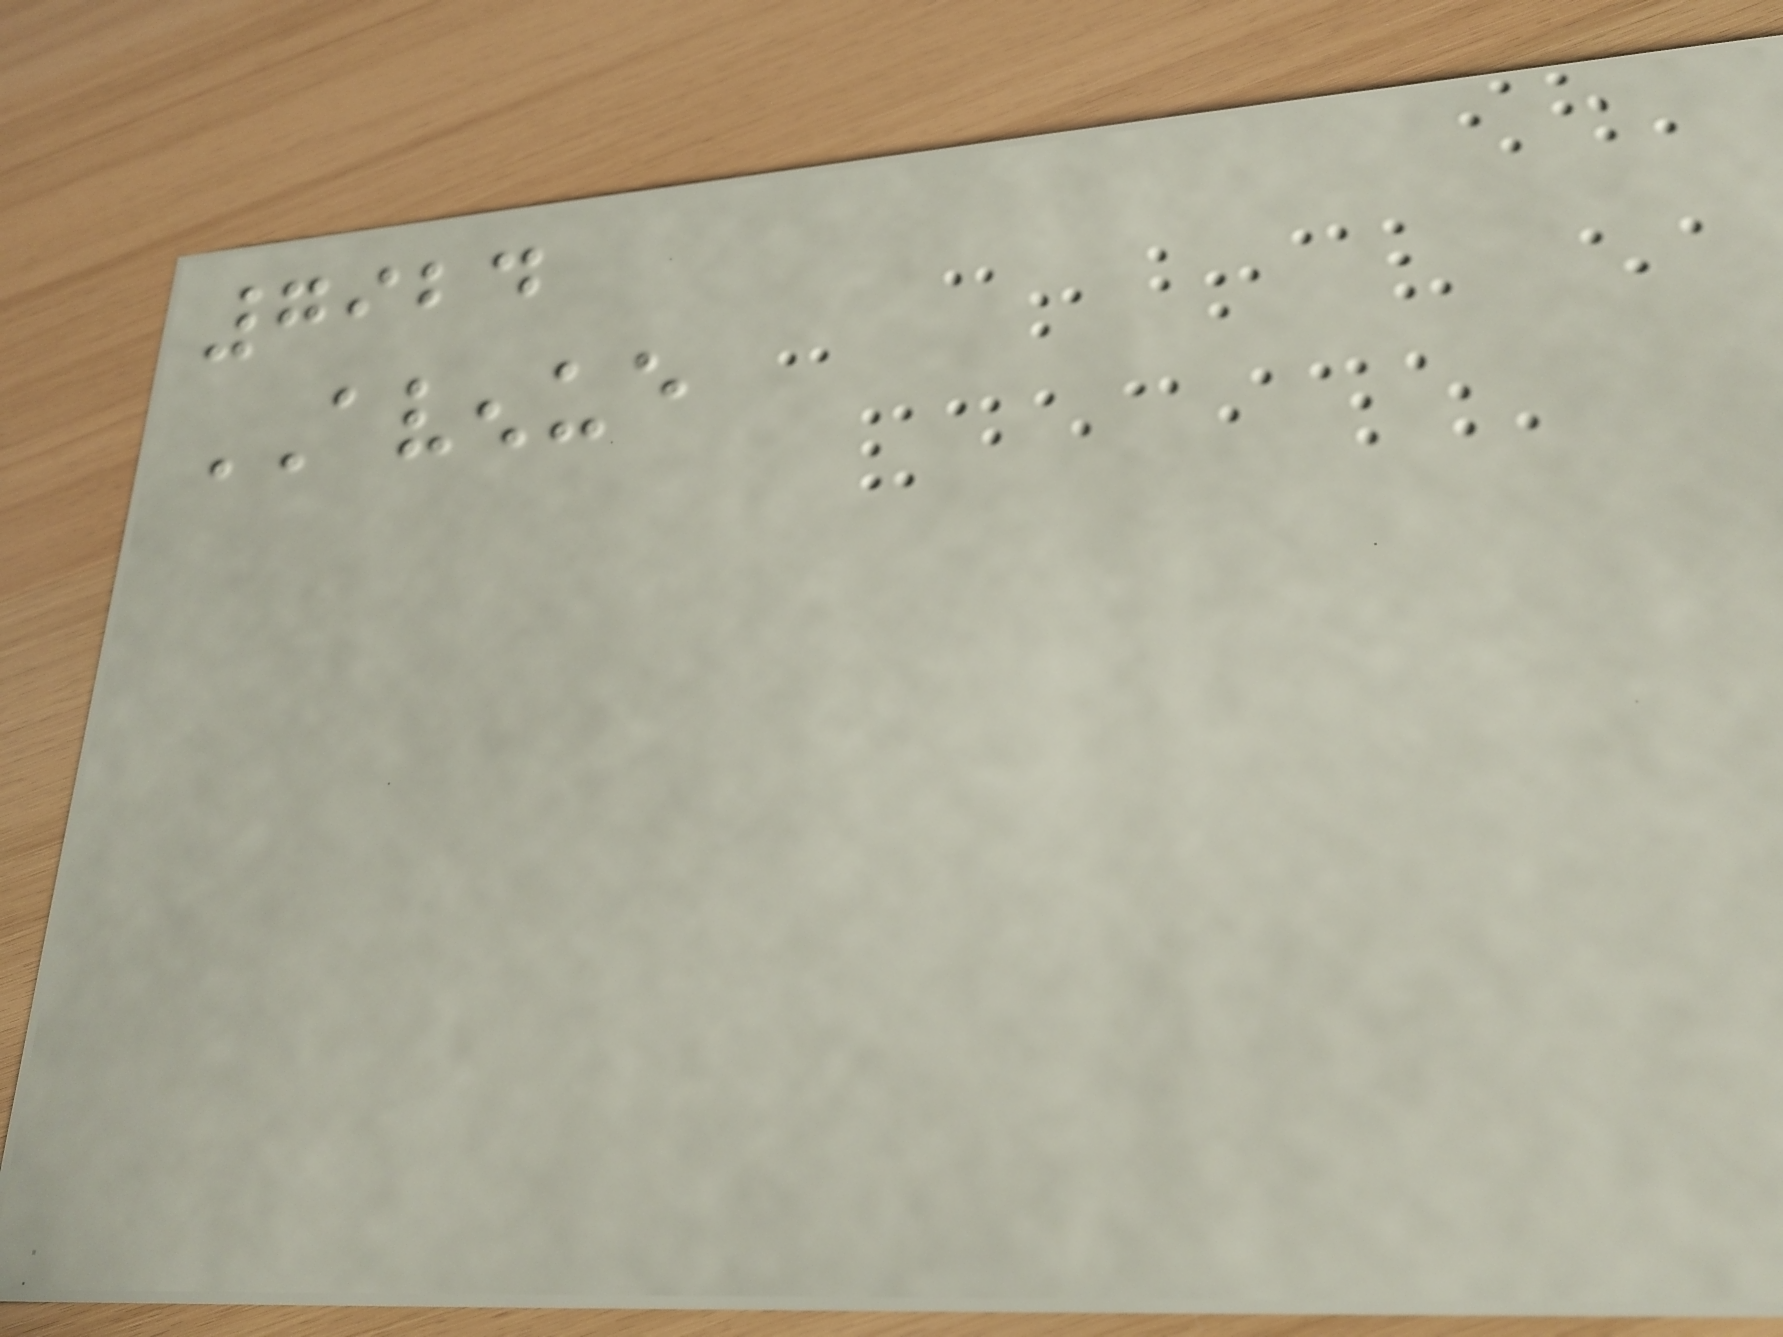7924
AVENUE
